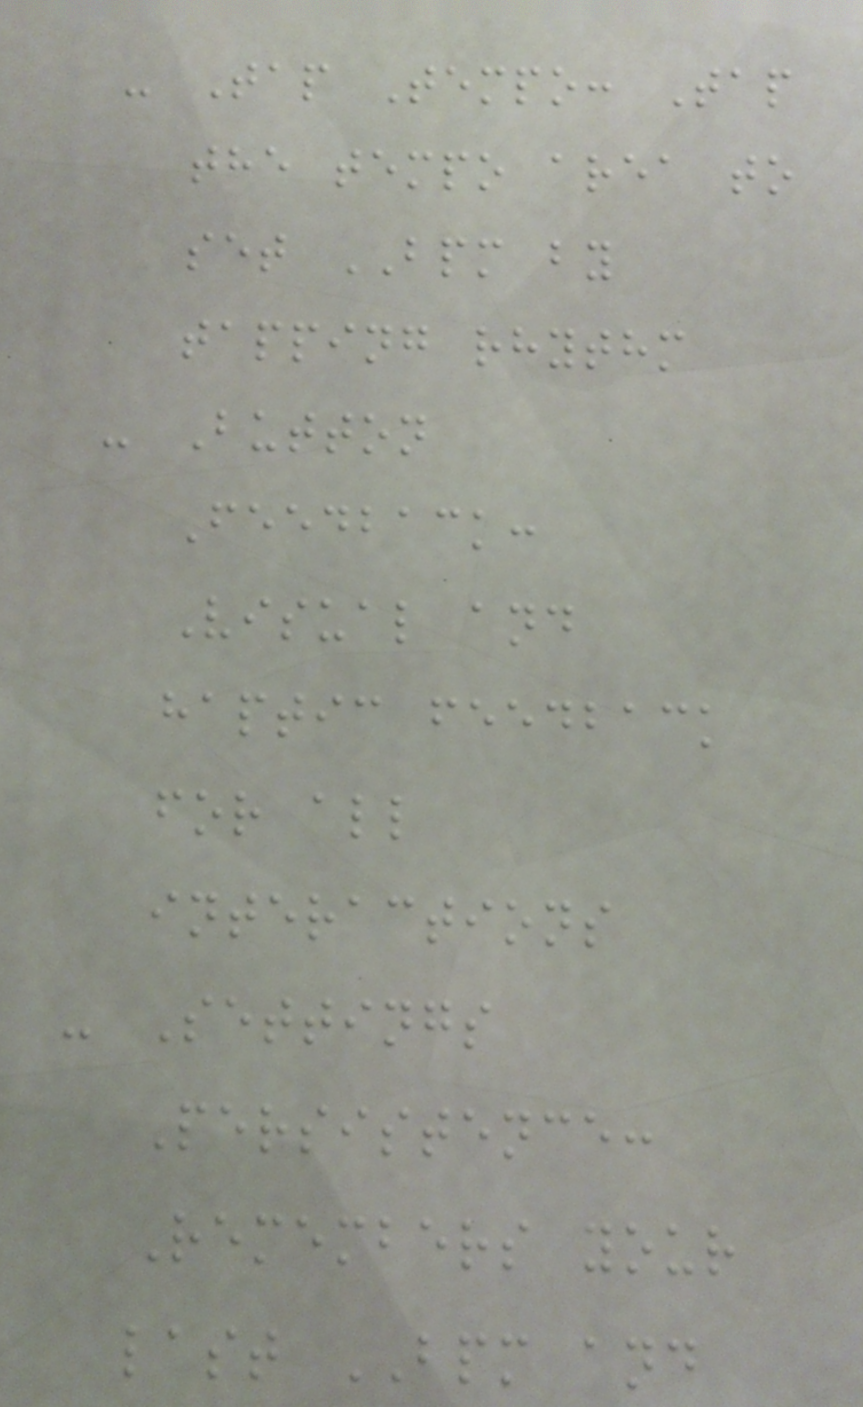- Tap Tempo: Tap
the tempo area to
set BPM by
tapping rhythm
- Button
Feedback:
Visual and
haptic feedback
for all
interactions
- Settings
Persistence:
Remembers your
last BPM and
